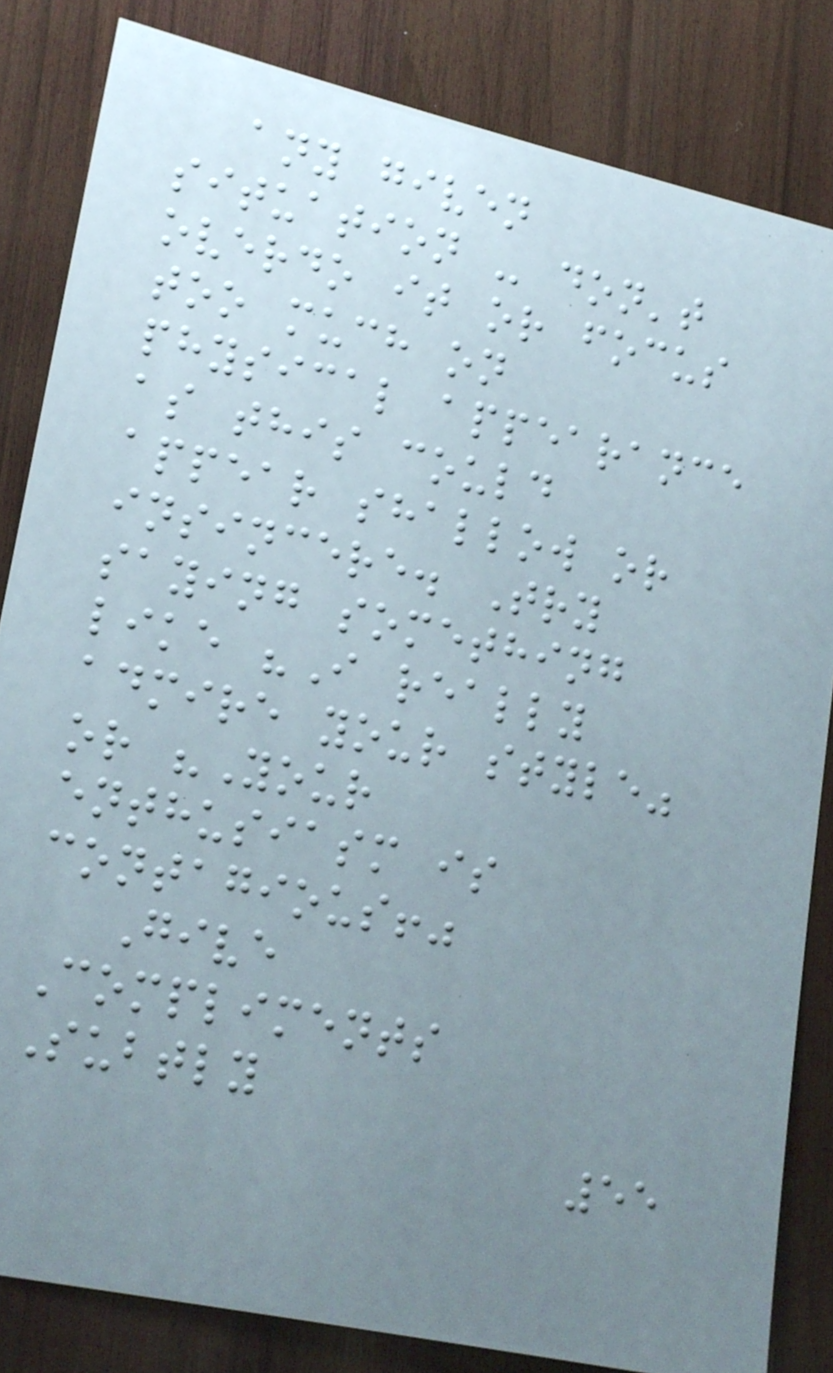any given
situation - don't
overdo it or focus
too much on
physical appearance
as this could
appear shallow or
insincere. Try
saying something
like "I really
admire your style"
or "Your
enthusiasm is
contagious!"
Give
Compliments
Subtly
55
